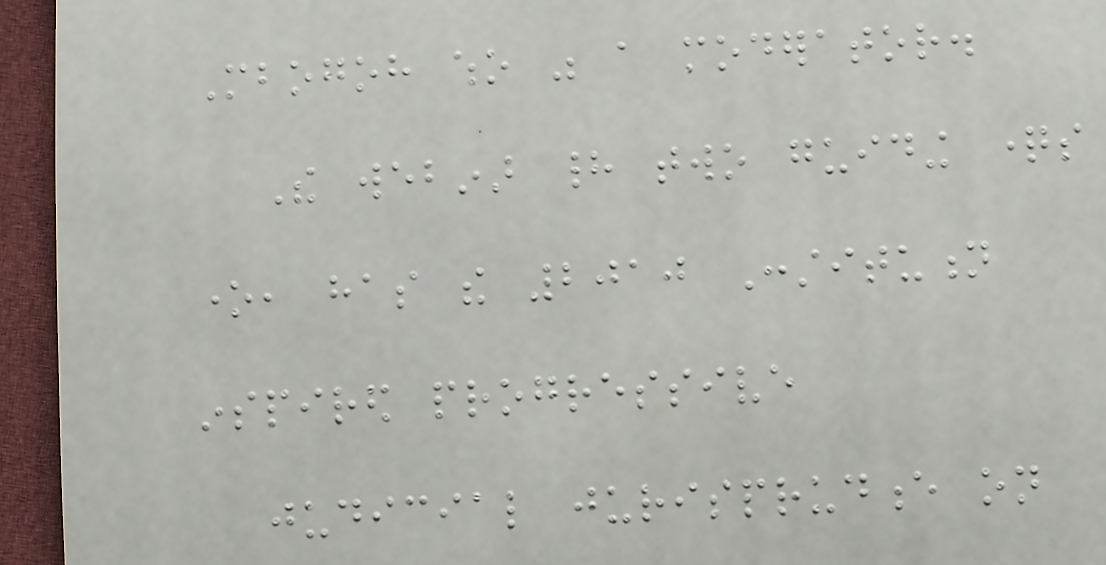Mbogoh who was a moderator.
The webinar had two guiding questions
one, has the 2010 Constitution
inspired progressive
judicial jurisprudence on
